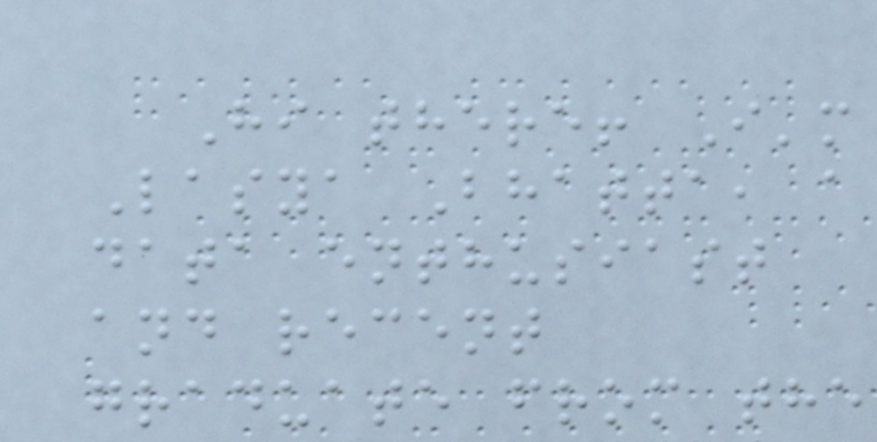Hi there! I'm
Lasya Bhatta, a
data enthusiast
and recent
graduate from the
